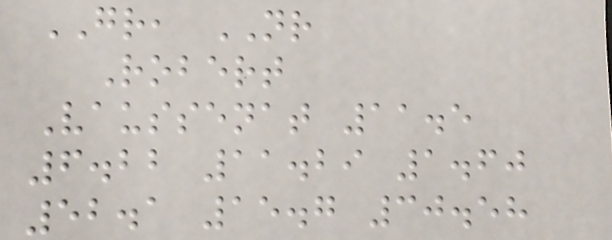GR, NR
Robert
Vaussenat 11.5
6.22 11.29 1.60
52.1 15.7 30.58
